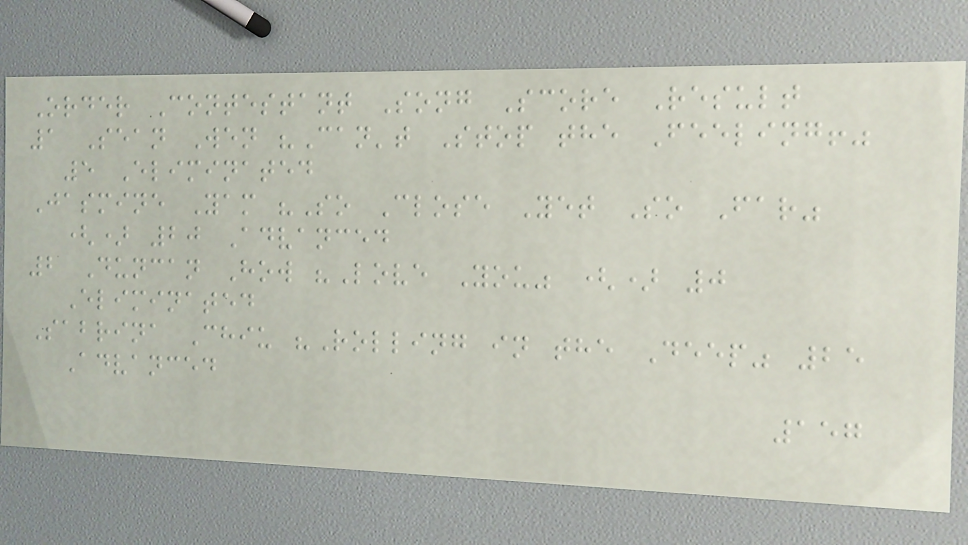Order Contestant Song Score Result
1 Sean Wen "Can't Stop the Feeling!"
5 Eliminated
Jasmine Yam "So Close Yet So Far"
() 20 Advanced
2 Duncan How "Love You" () 0
Eliminated
Sabrina Chiu "Rolling in the Deep" 25
Advanced
157
